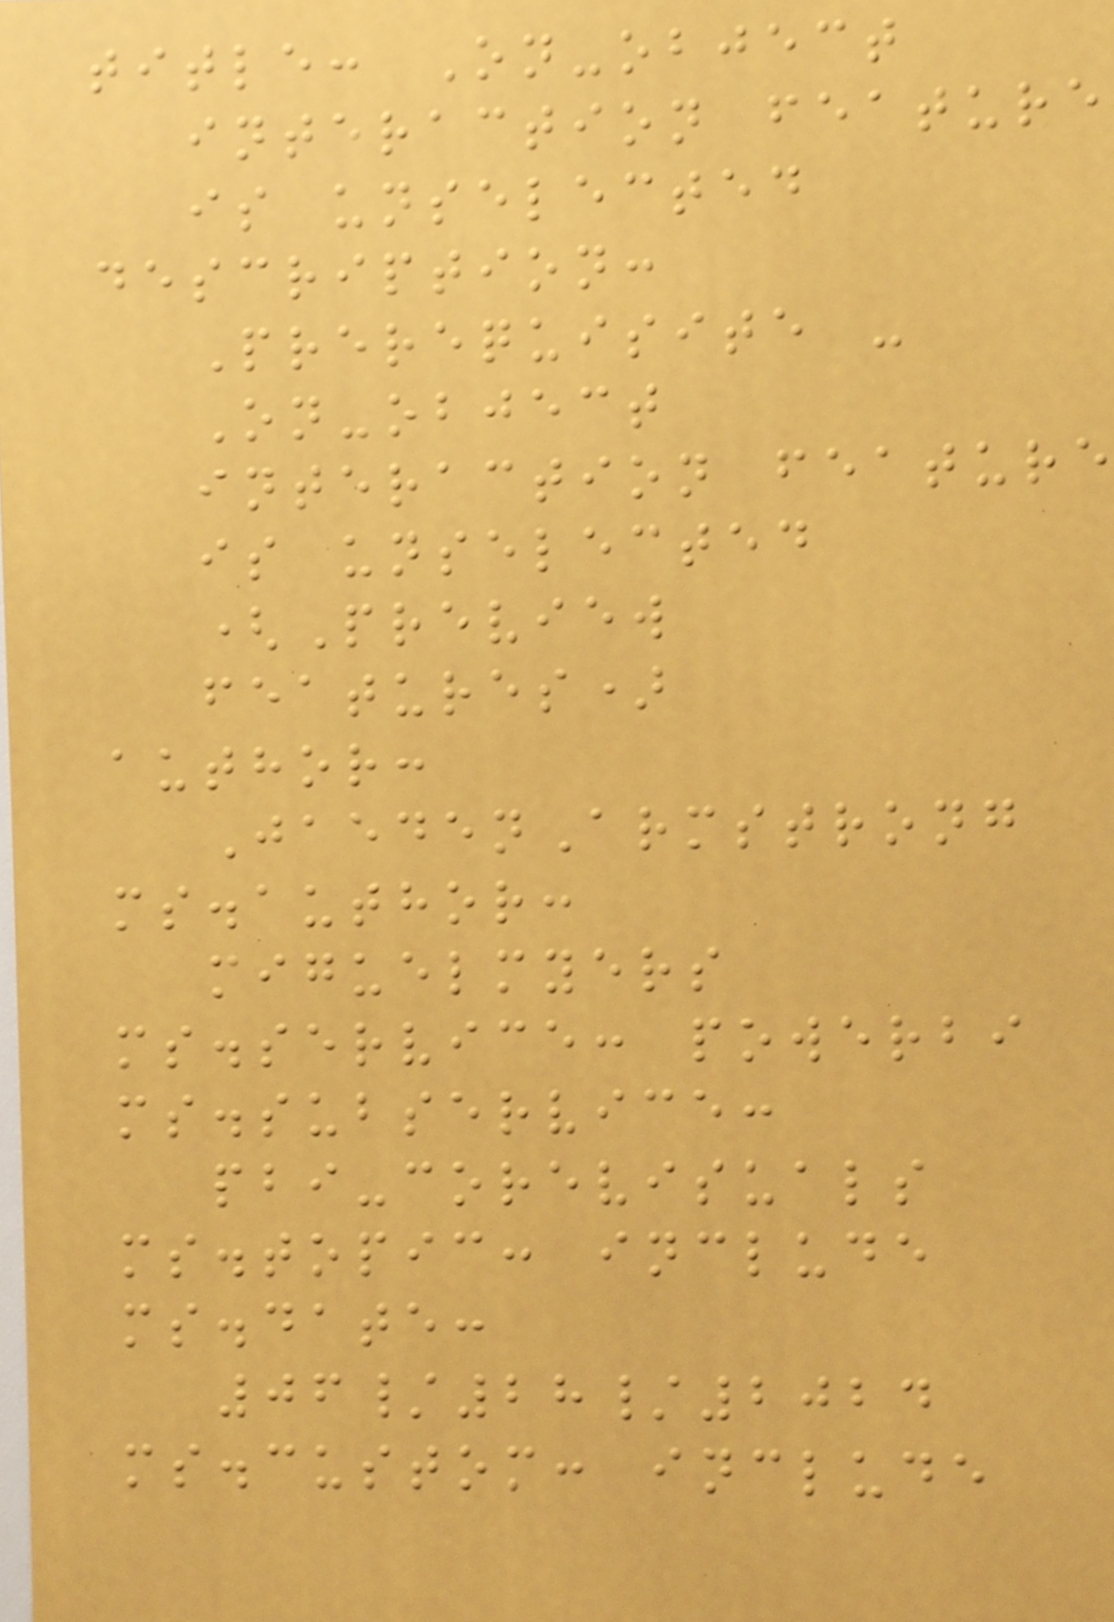title: On-object
interaction feature
is unselected
description:
Prerequisite -
On-object
interaction feature
is unselected
(Preview
features)
author:
JaedenArmstrong
ms.author:
miguelmyers
ms.service: powerbi
ms.subservice:
pbi-corevisuals
ms.topic: include
ms.date:
06/28/2024
ms.custom: include
